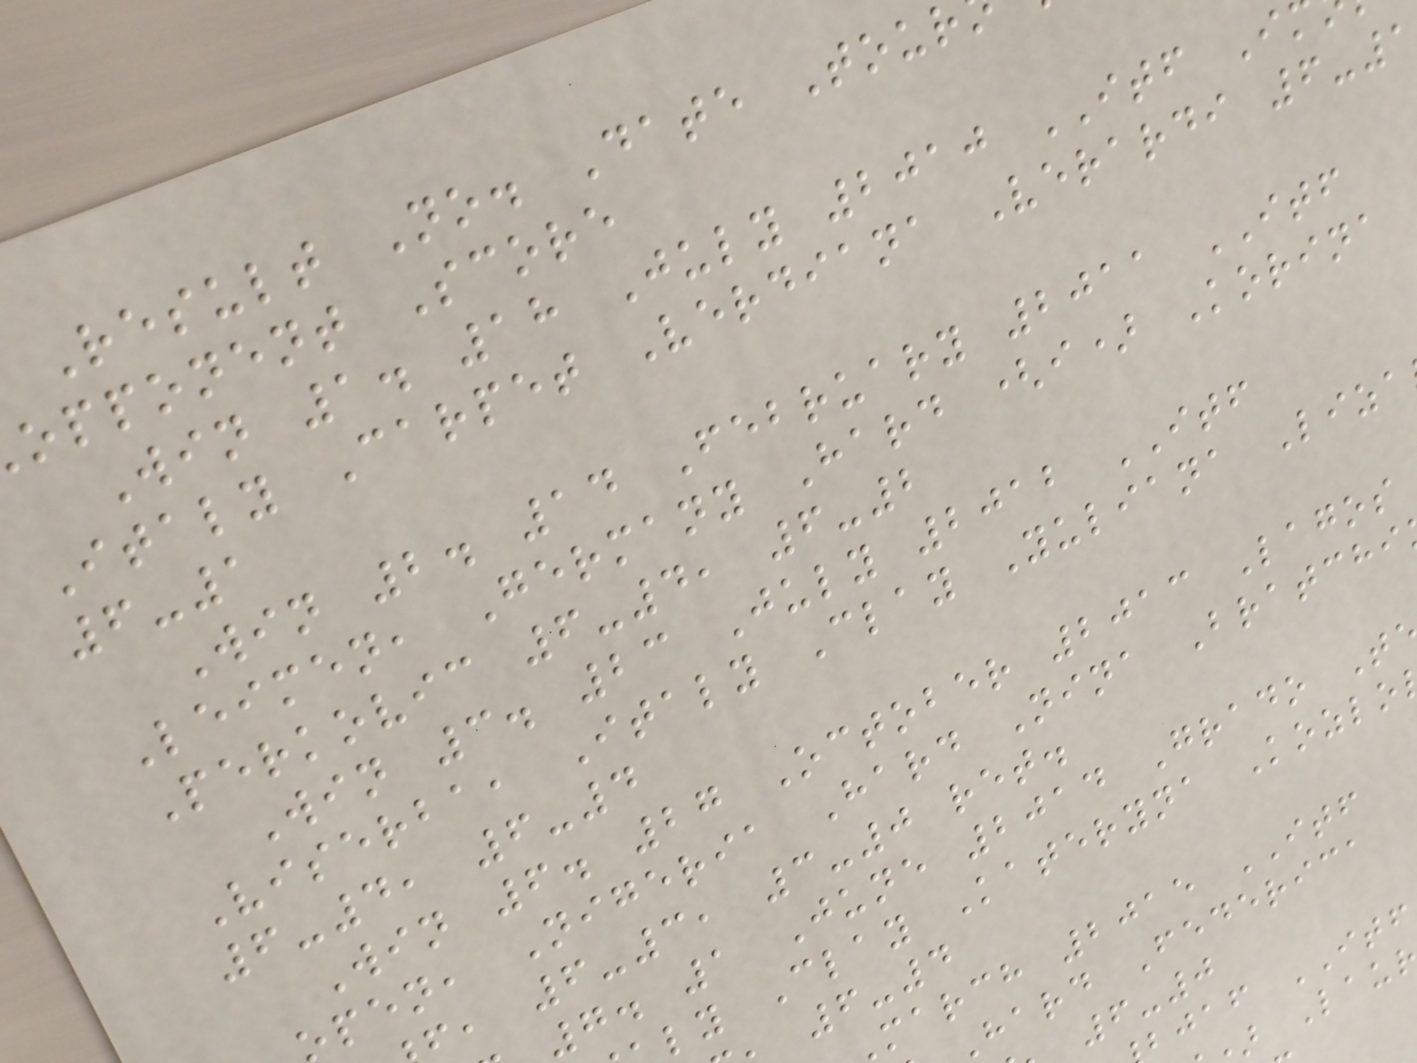Result No. Date Tour
opponent Score
Win 1. 18 July 2010 ITF I
Italy Carpet Verdiana Verardi 6-1
6-1
Win 2. 14 February 2011 ITF
Leimen, Germany Hard (i) Korina
Perkovic 6-4, 6-2
Win 3. 23 July 2012 ITF
Viserba, Italy Clay Yuliana Liza
6-4, 6-4
Win 6. 27 October 2013 Lagos
pen, Nigeria Hard Nina Bratchi
f, 6-3, 3-0 ret.
7. 1 June 2014 Grado T
ly Clay Kateryna Kozlo
6-4
march 2015 ITF
hard Federica
bjaf ITF
